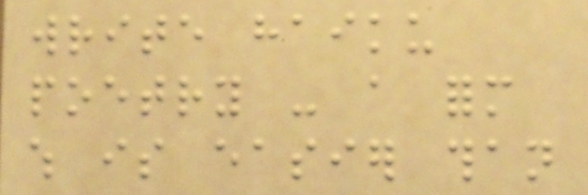write haiku
poetry - a form
which is easier than
